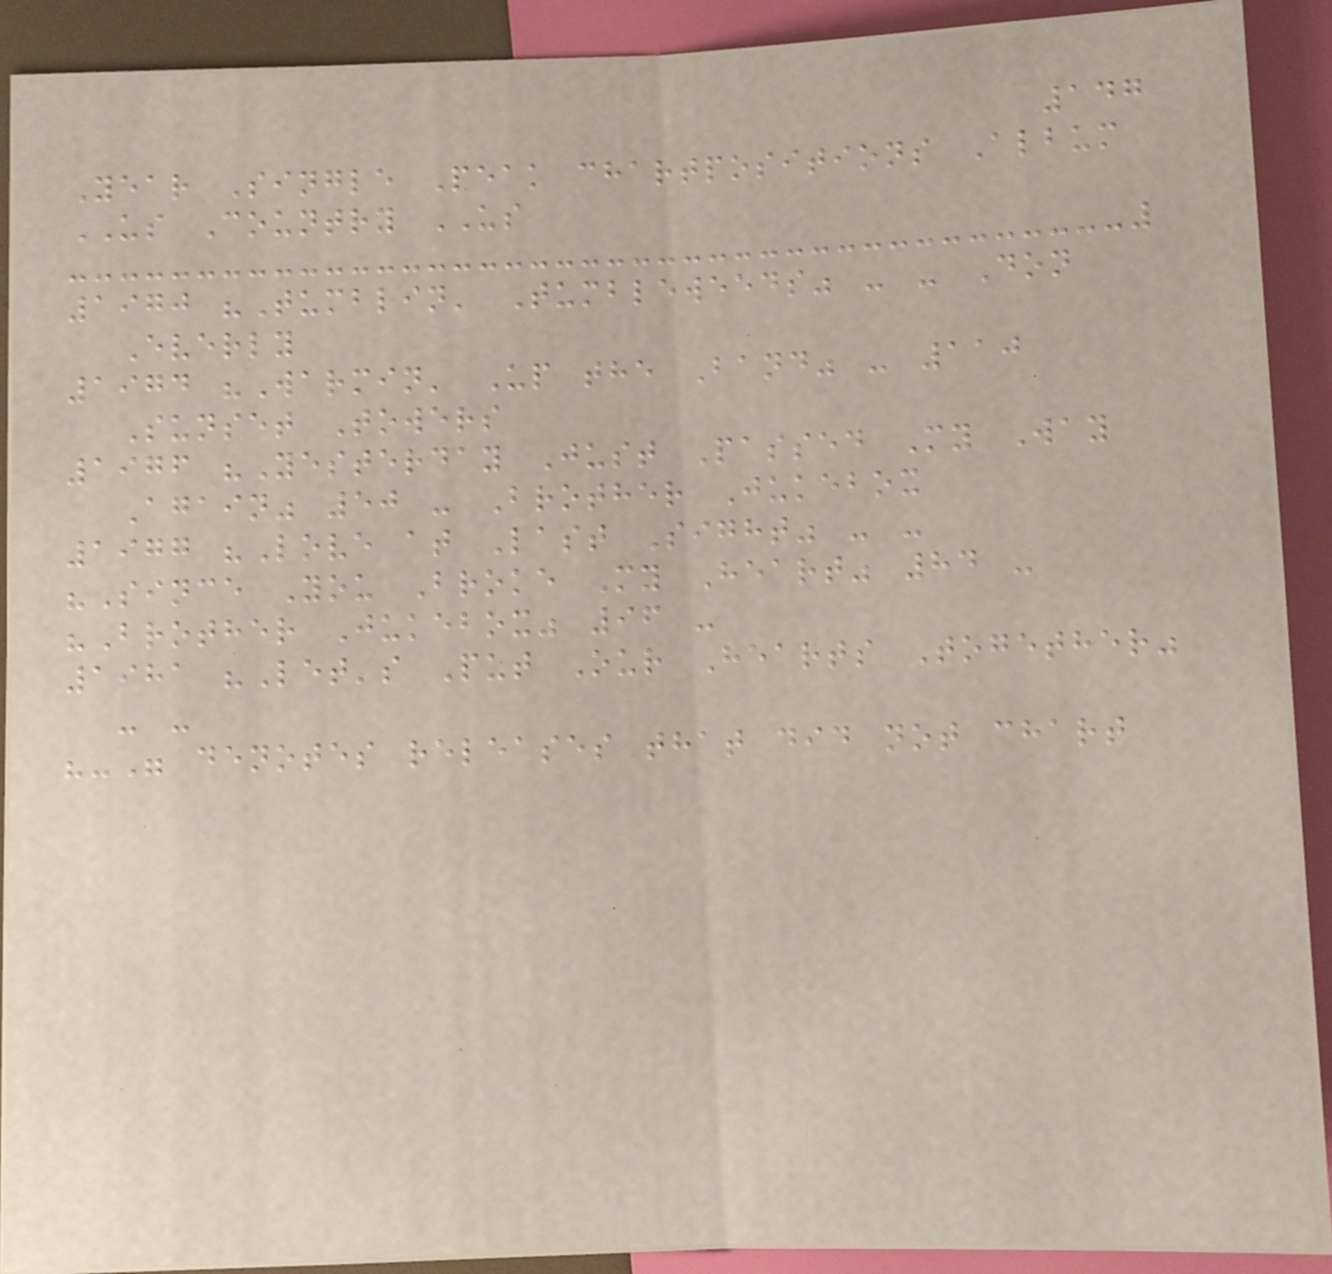147
Year Single Peak chartpositions Album
US Country US
1970 "Tumblin' Tumbleweeds" - - Don
Everly
1974 "Warmin' Up the Band" - 110
Sunset Towers
1976 "Yesterday Just Passed My Way
Again" 50 - Brother Jukebox
1977 "Love at Last Sight" - -
"Since You Broke My Heart" 84 -
"Brother Jukebox" 96 -
1981 "Let's Put Our Hearts Together"
- -
"-" denotes releases that did not chart
